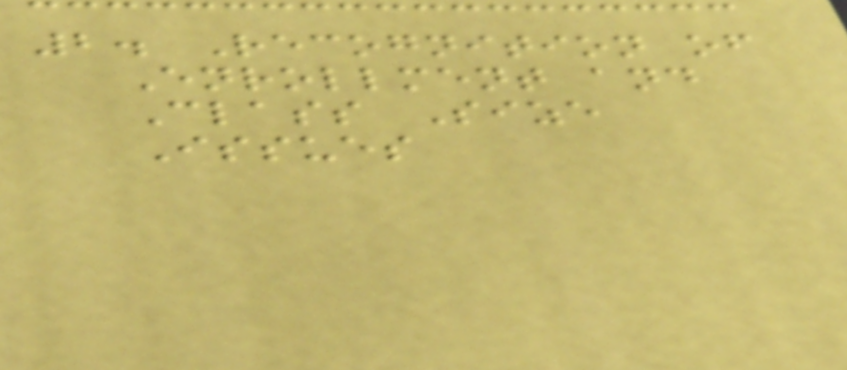2. Recognition of
Enrollment and
Class Size
Issues
